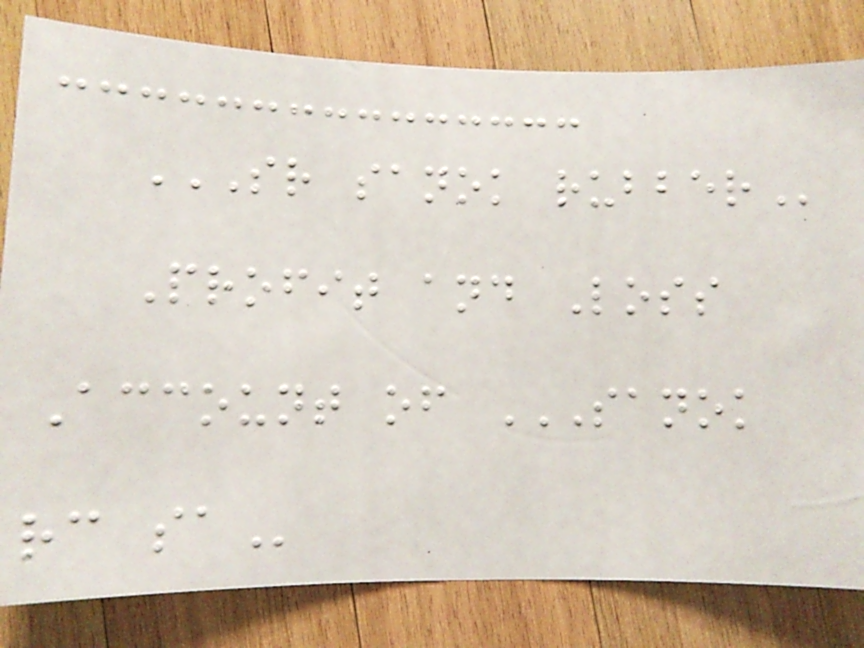SR SANOK RUBBER
Profit and Loss
Account of SANOK
RC SA
